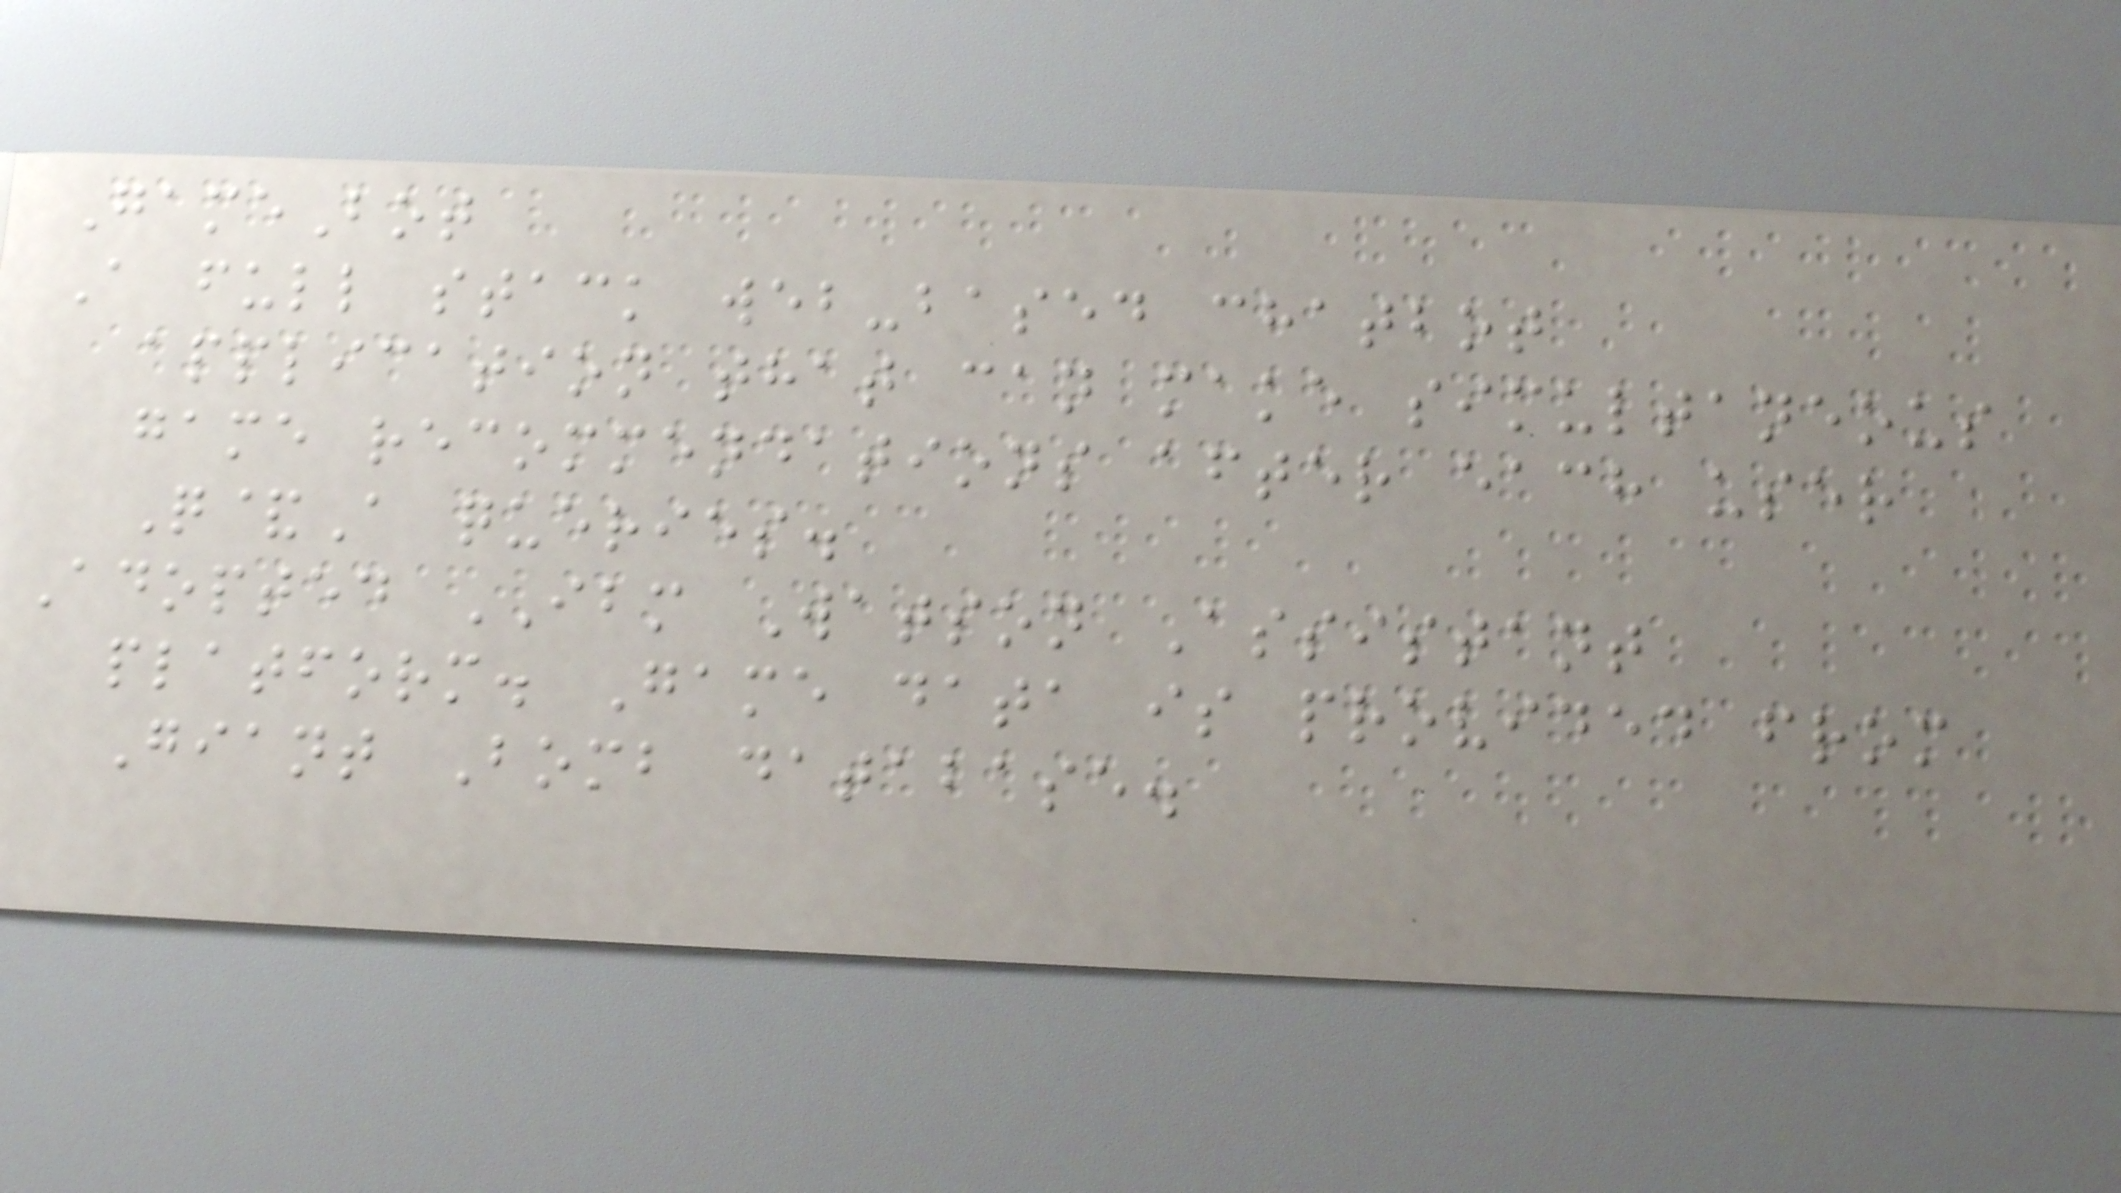GameBot
A full stack web-based chatbot
application that can make simultaneous
game recommendations after each user
Q&A queries.
Adopted IBM Watson Assistant
platform. Game data is provided from
Giant Bomb database.
